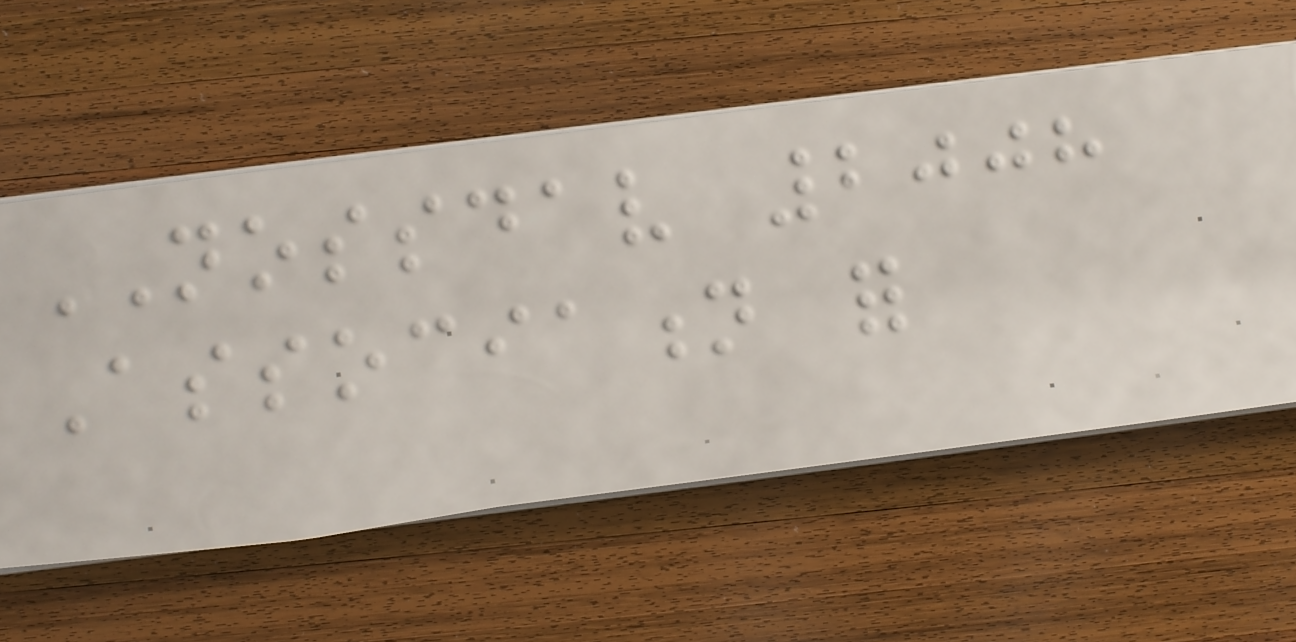NOSSDAV 2008
Association for
